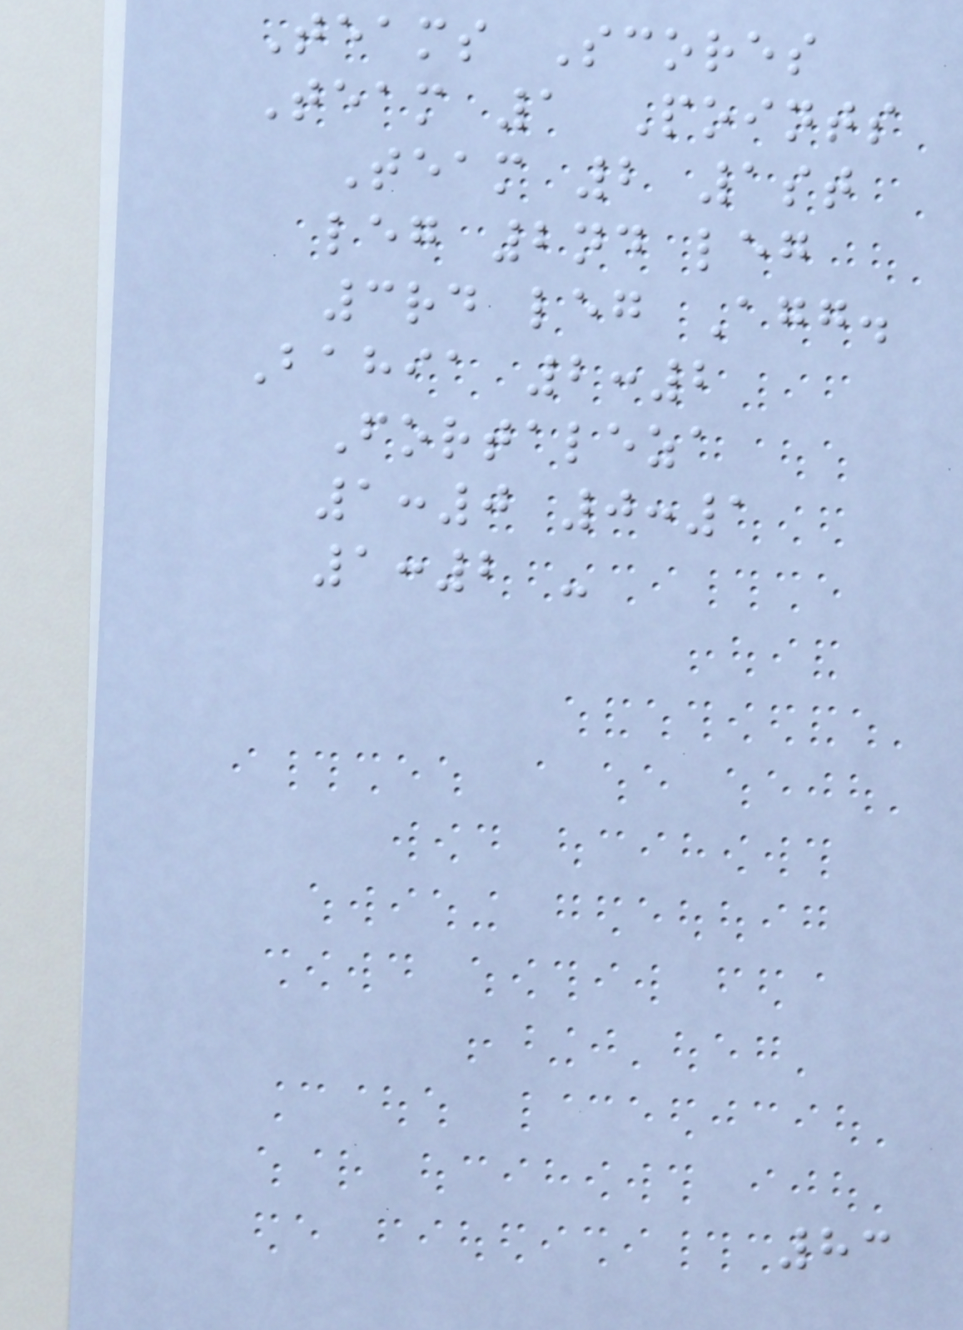Teams Scores
Team 1 Points
Team 2 1st
leg 2nd leg
3rd leg Agg.
Bahia 2:2
Fortaleza
1:0 0:1
1:2 -
83
